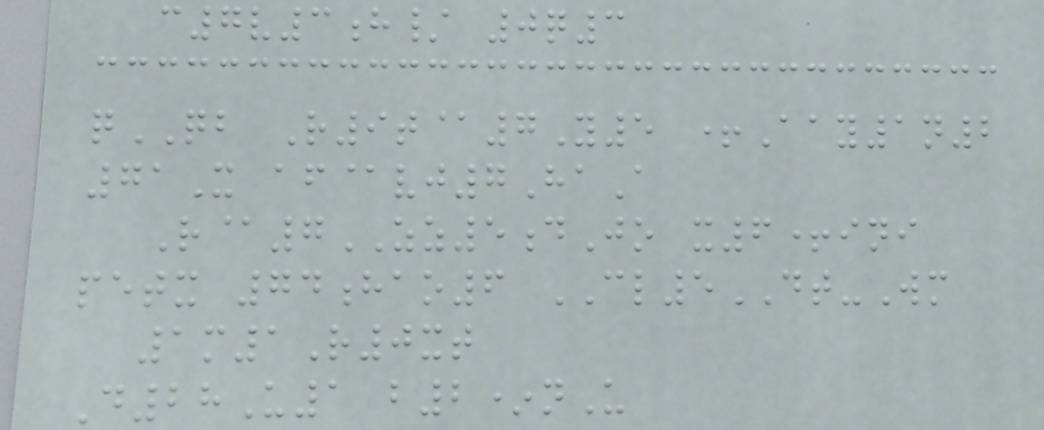c7v3h/ 0q3
qQB R9t@7Y5 +Aay1n2
71X af@vj7HaA
R@7ZZ5dJo x6+ini
petx 74hao6 CL5DT-Wm
1m1R0xt
D28U1 b2*nU
